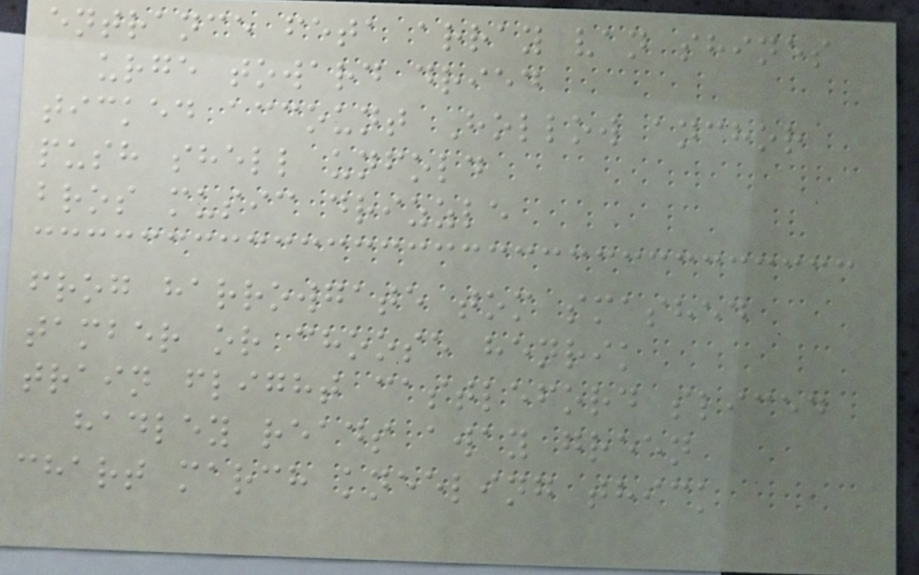entrance feta array van shines
urge toward dried
ticked account Hollow anchor
push shell unfold
bros music drizzle
frog harrowgate tom smashed
tamber or choose henrik
train flight castleford sliced
hadley reads away green
chart march kneeling thick
